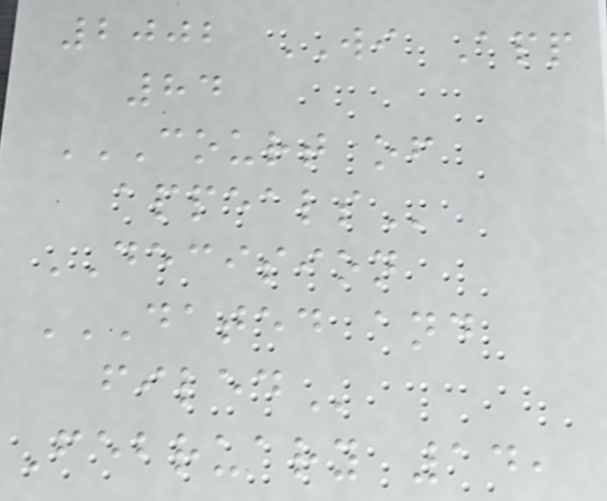2002 WI App
84
COURT OF
APPEALS
DECISION
DATED AND
FILED
February 14,
